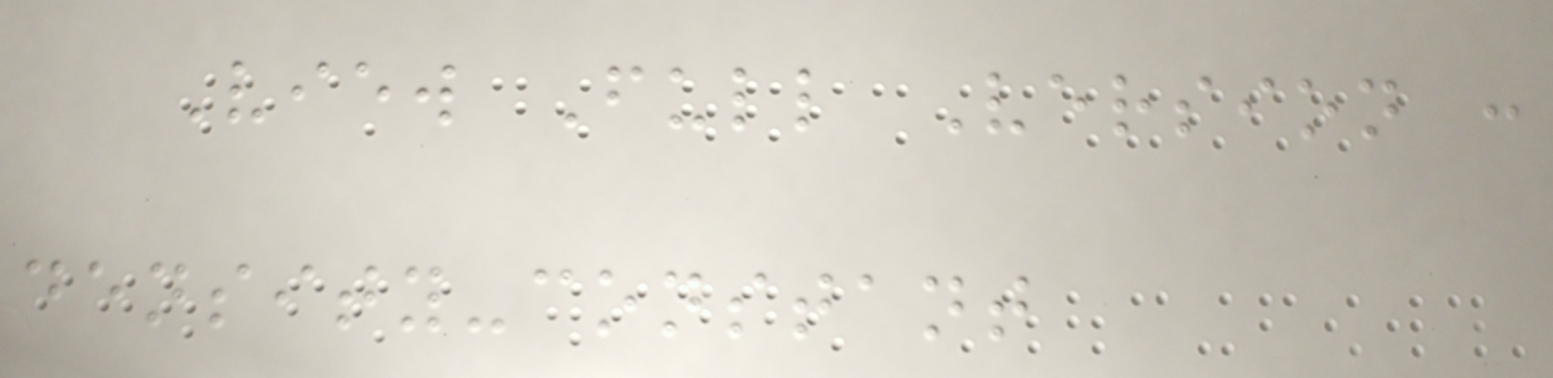View Full Version :
density-constant
